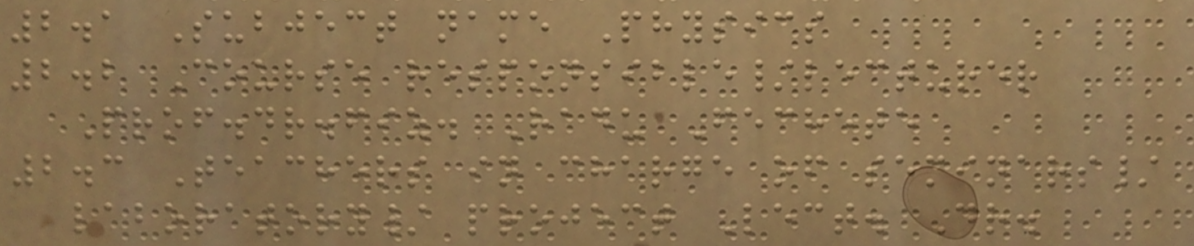2.1 Subject name Physics
2.2 Course responsible/lecturer
Prof.dr.fiz. Radu Fechete
2.3 Teachers in charge of seminars/
laboratory/ project Lect. Dr.
